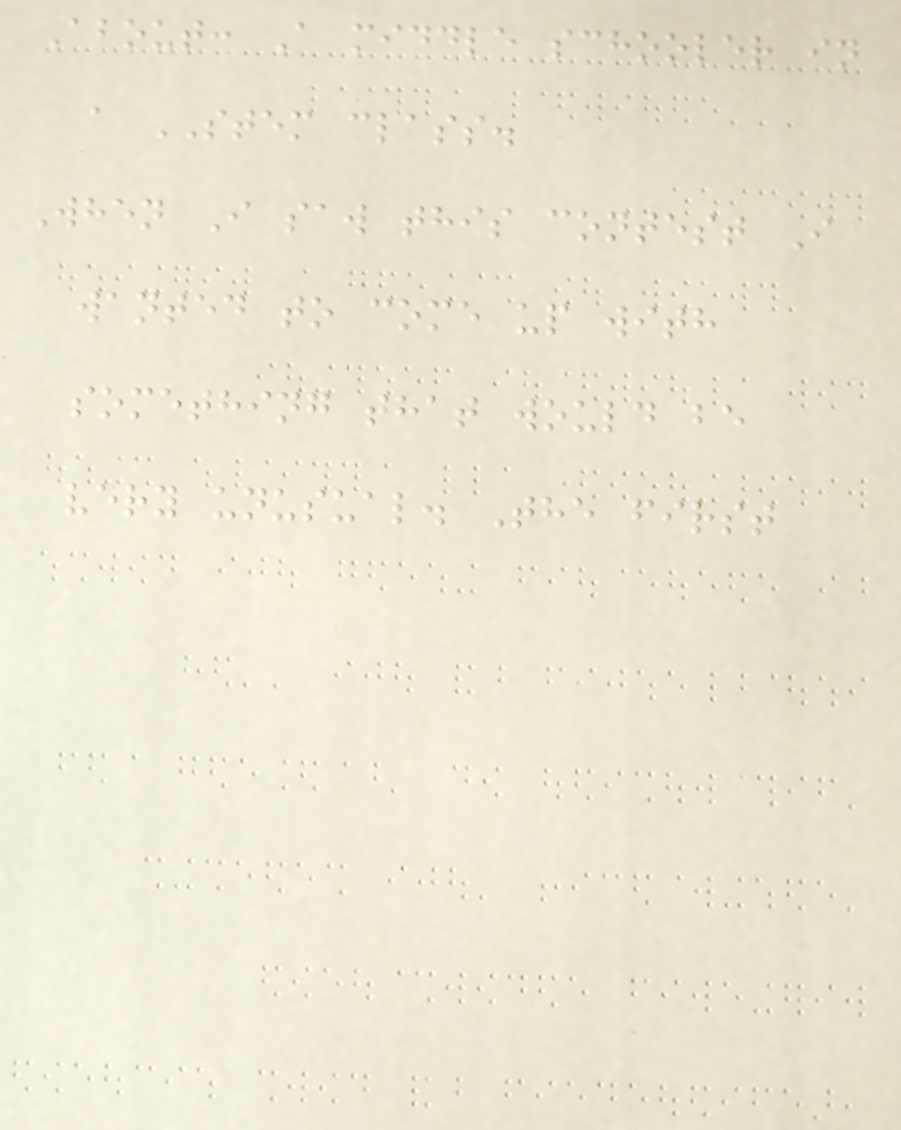About: A middle schooler in
a STEM class.
When I saw this contest I
wanted to come up with
something that would be
very unusual. The first
